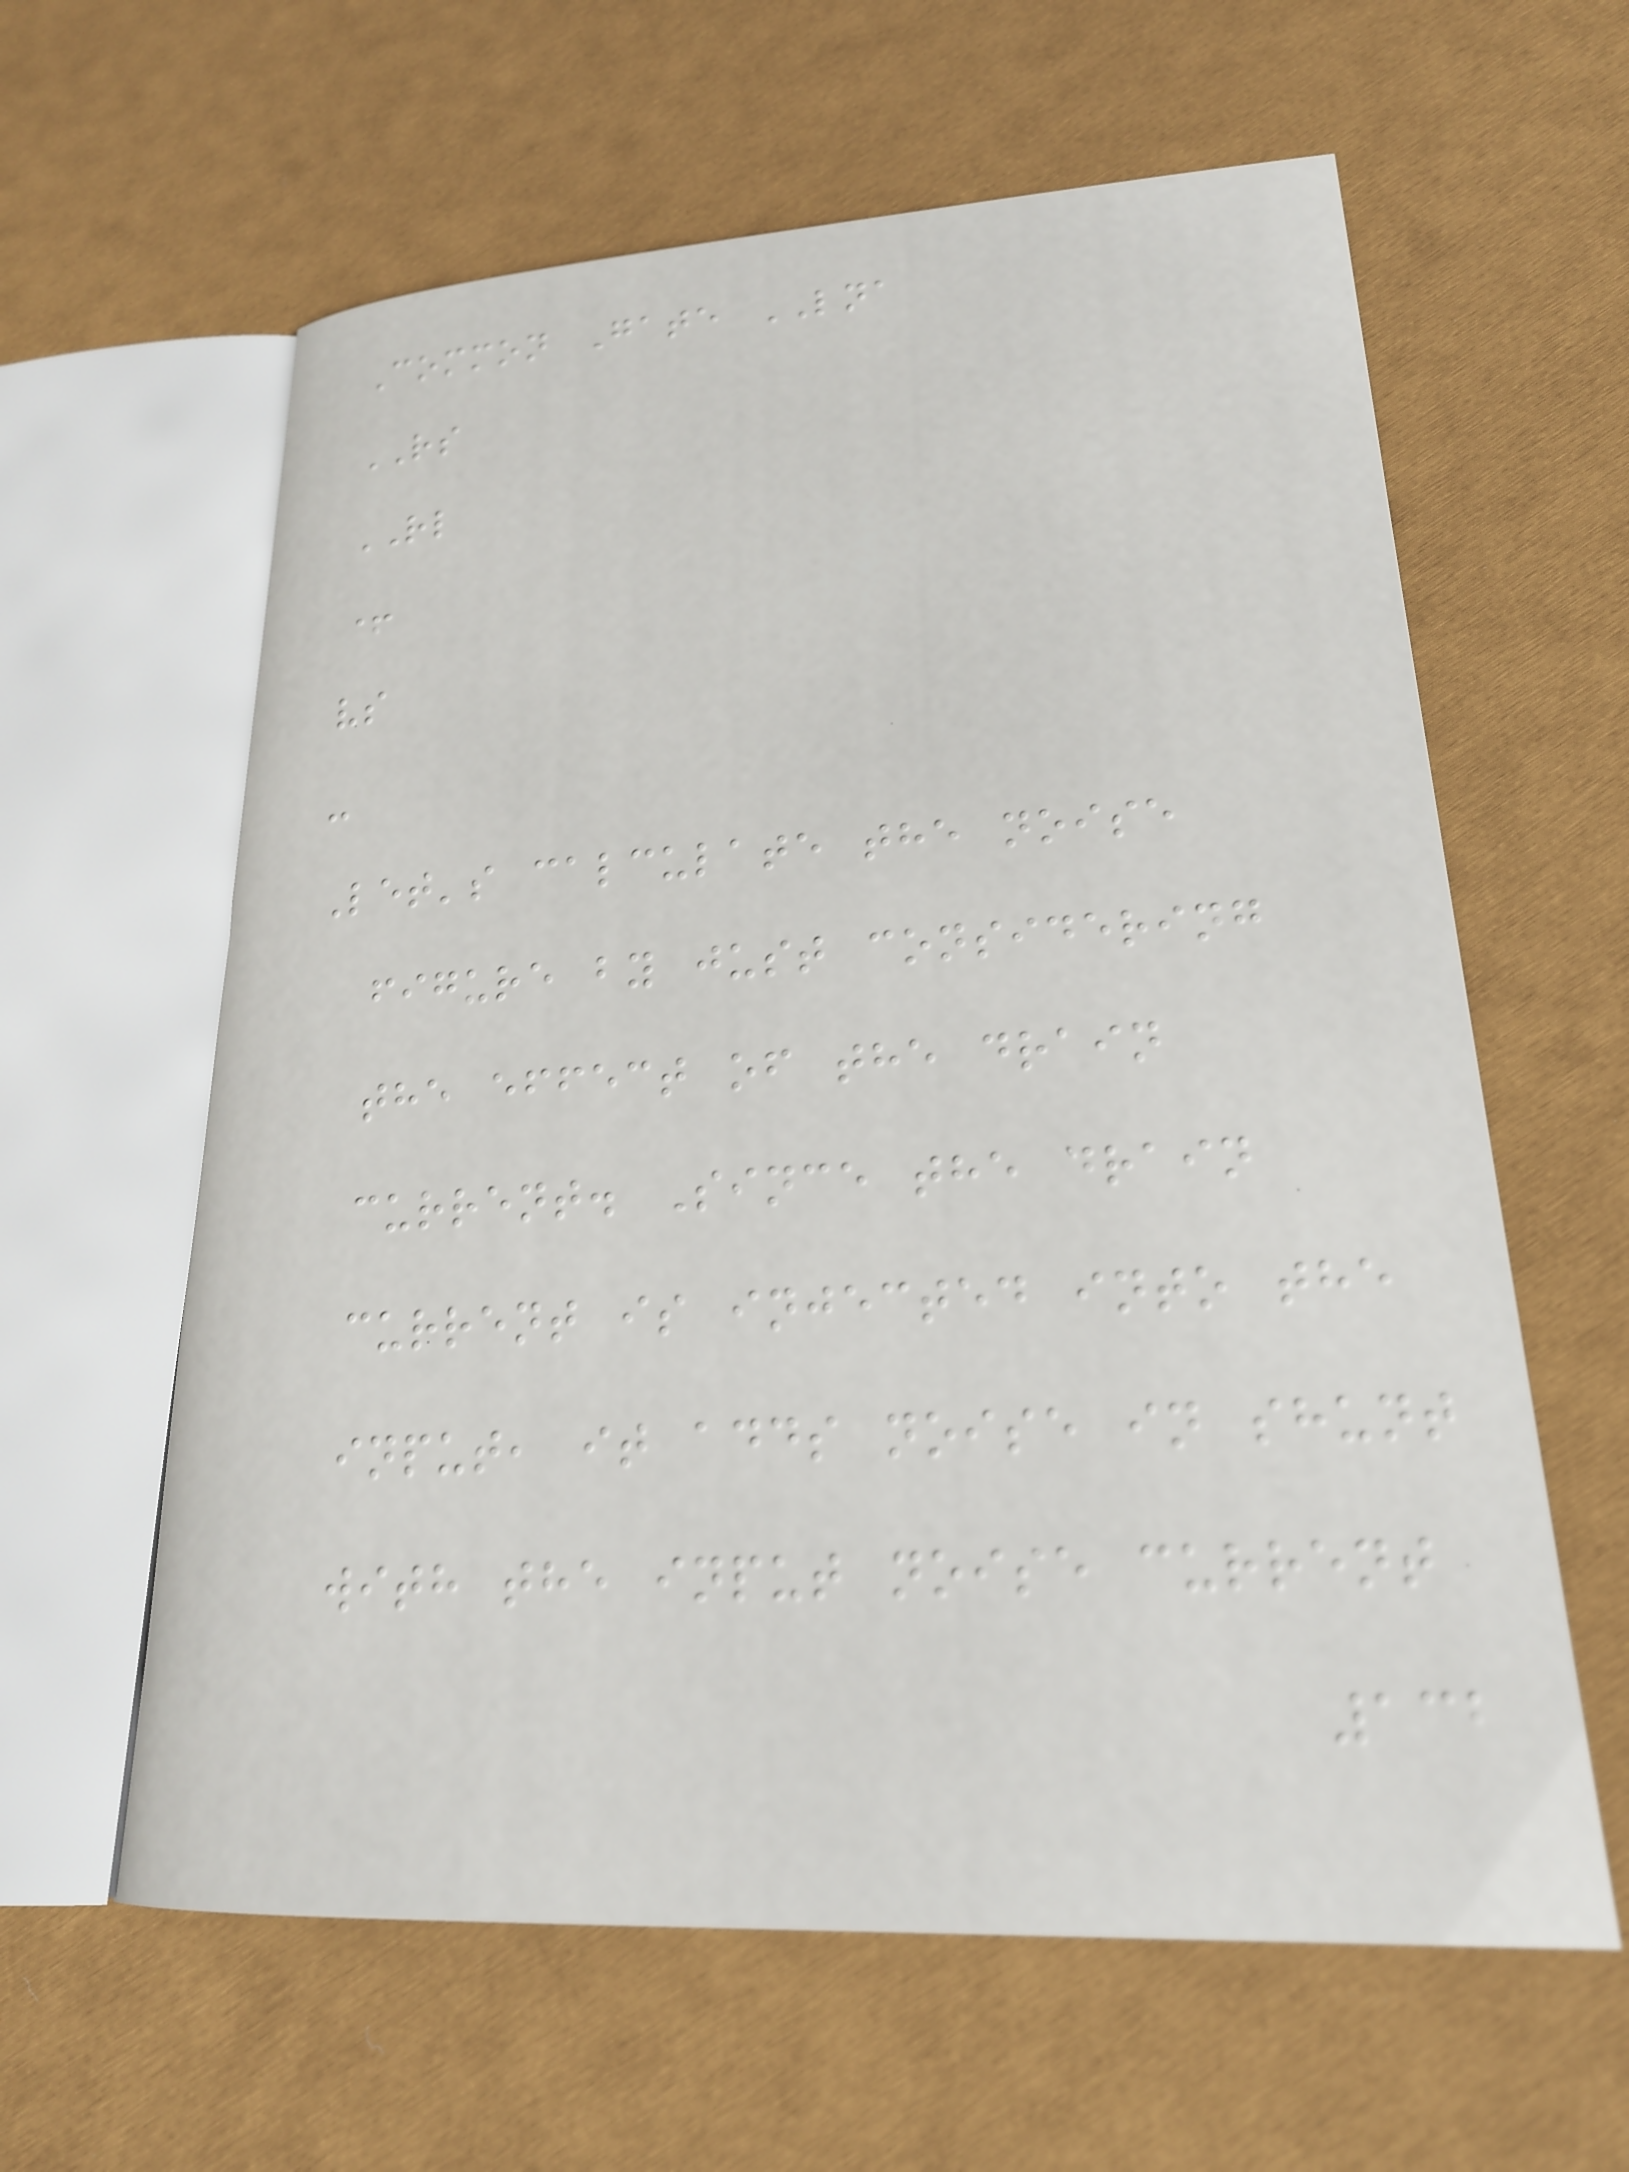Common Gate LNA
RS
RL
+
vs
-
Let's calculate the noise
figure by just considering
the effect of the drain
current. Since the drain
current is injected into the
input, it adds noise in shunt
with the input noise current
132
